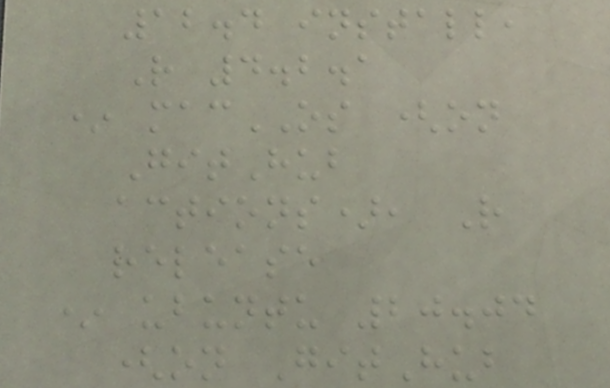12.4 install,
R 4.2.1
* macOS (on
GitHub
actions), R
release
* ubuntu 20.04
(on GitHub
